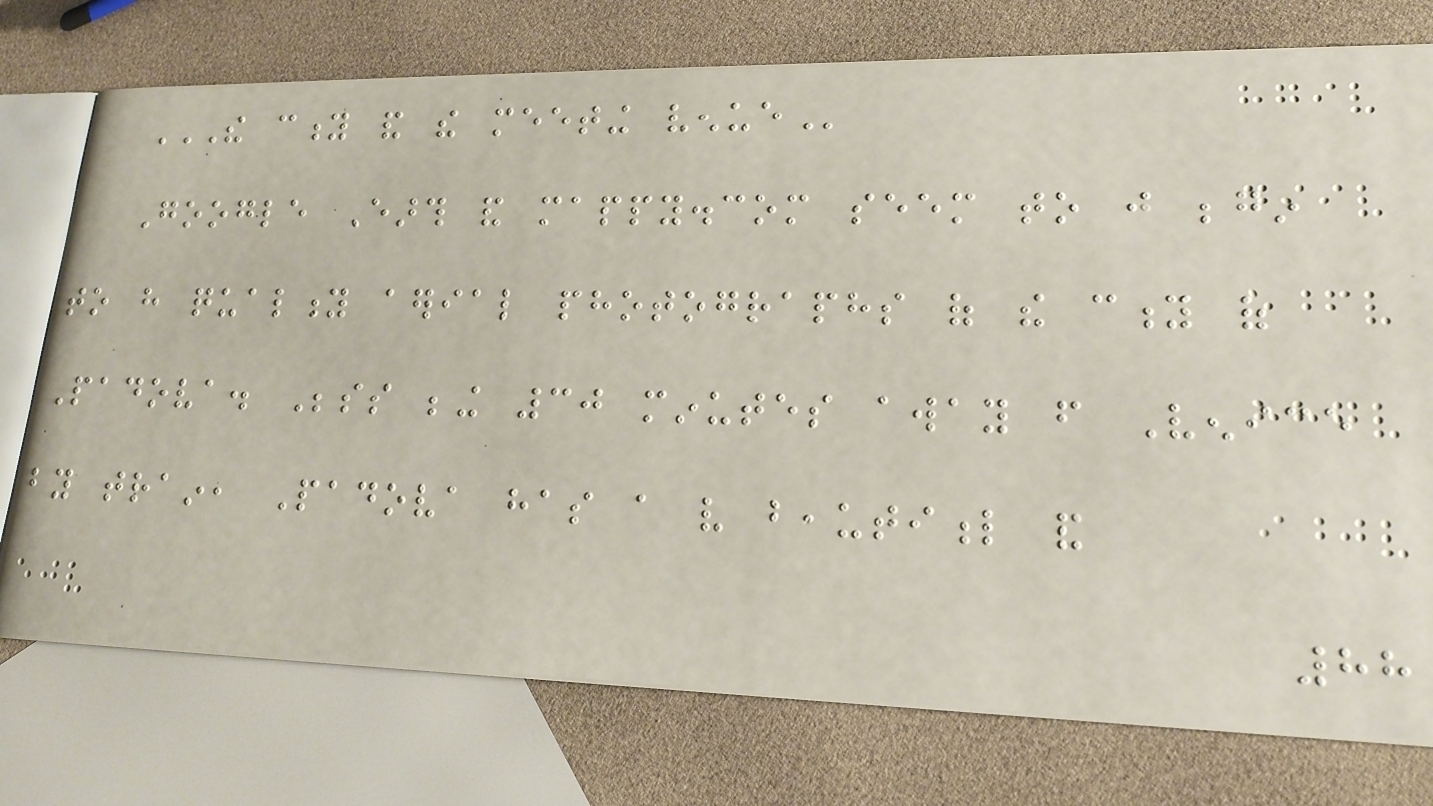THE CITY AND THE MEETING VENUE
Google Earth and mappy.com seem to just begin
to have quality aerial photographs of the city of
Padova. Besides being 30 minutes away from Venice
by train, Padova has a very beautiful and
88
